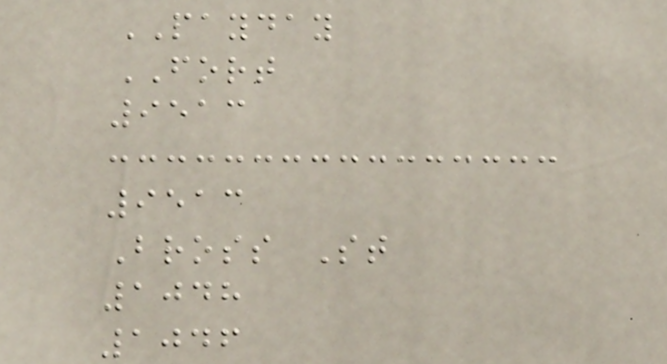PAYDAY
FORT
9513
9513
Bross St
1048
1046
